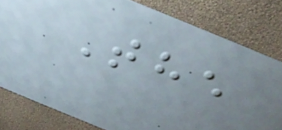The
